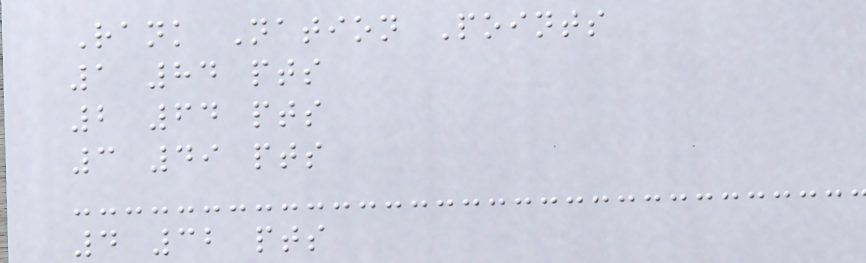Rank Nation Points
1 84 pts
2 64 pts
3 49 pts
4 32 pts
